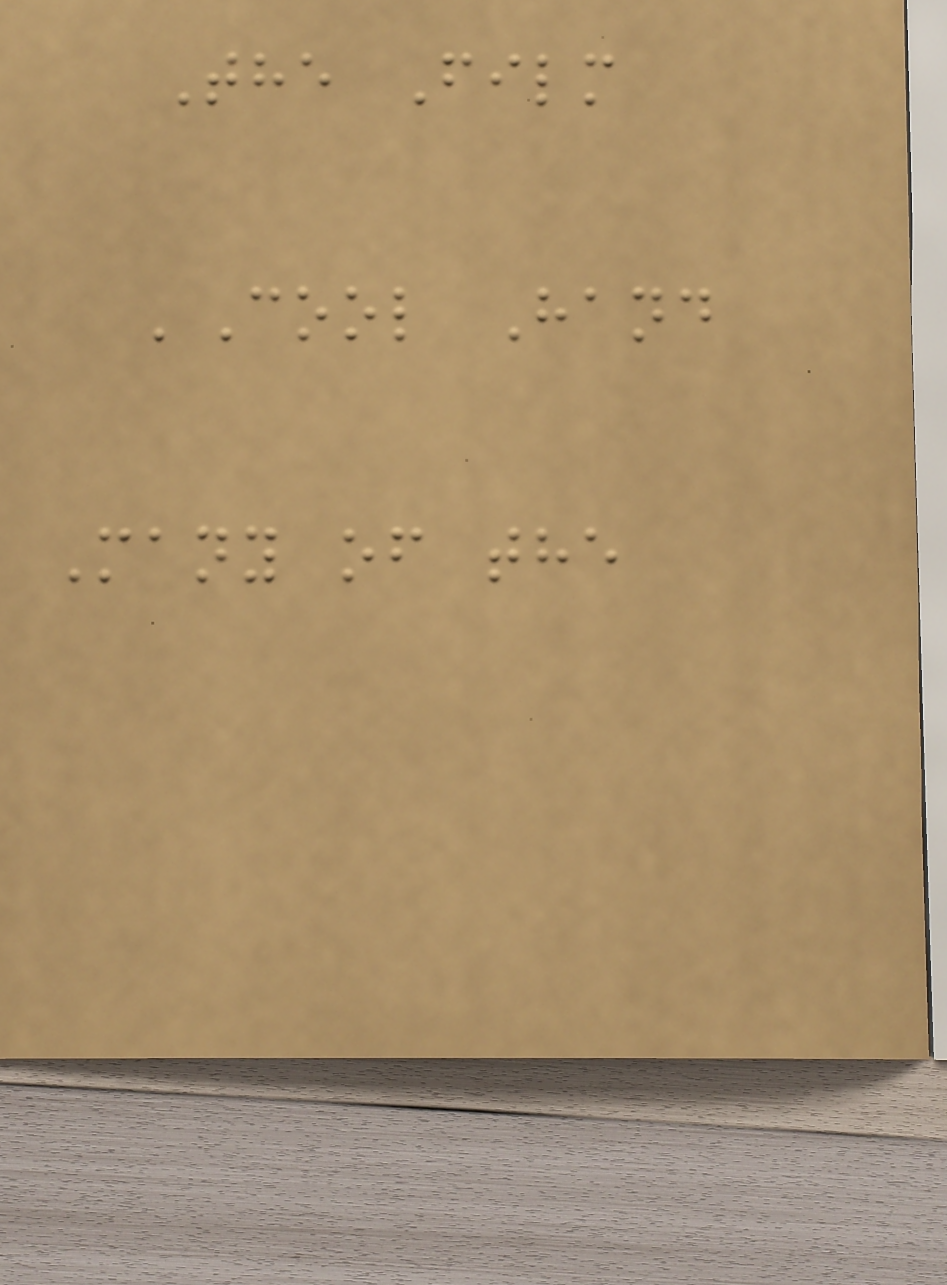The Film
'Cool Hand
Many of the
